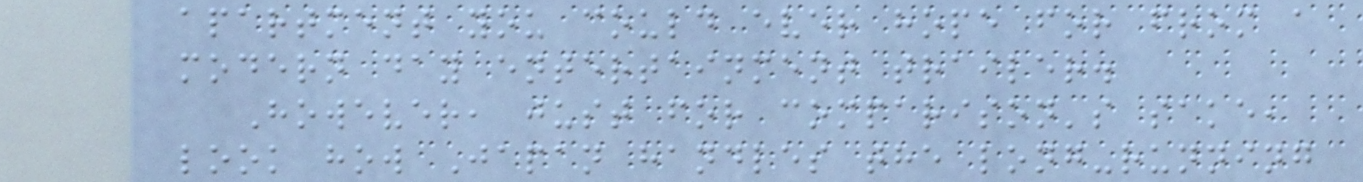apartment you could ever hope for from a
modern day entertainment trailer.
However, just for comparison's sake,
look how Japan handles the long-running
